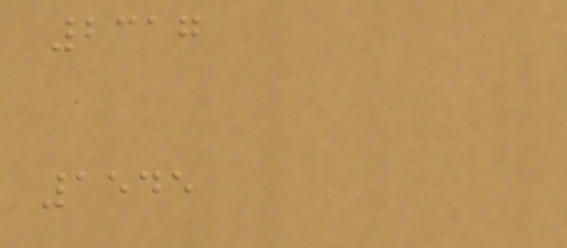2317
1545
